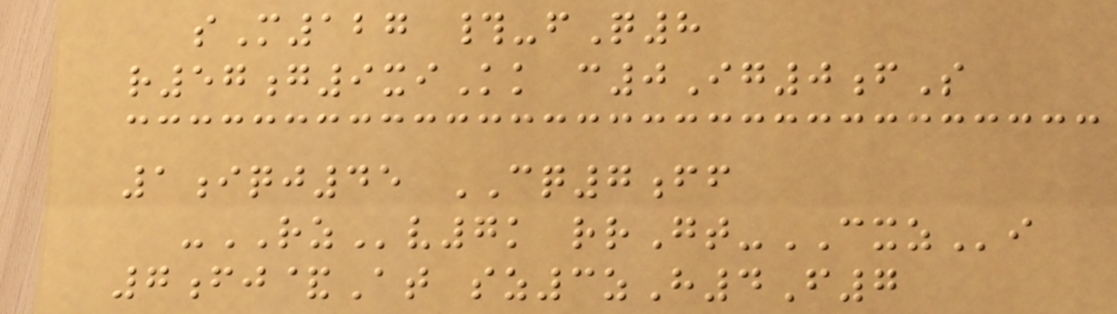sM127 #-fQ8
r57g9xiKk c0Ig0fS
1iqj45 CQ7ff
-RZv7k rrGt-CXZi
7fj&At sz3zH4F7
